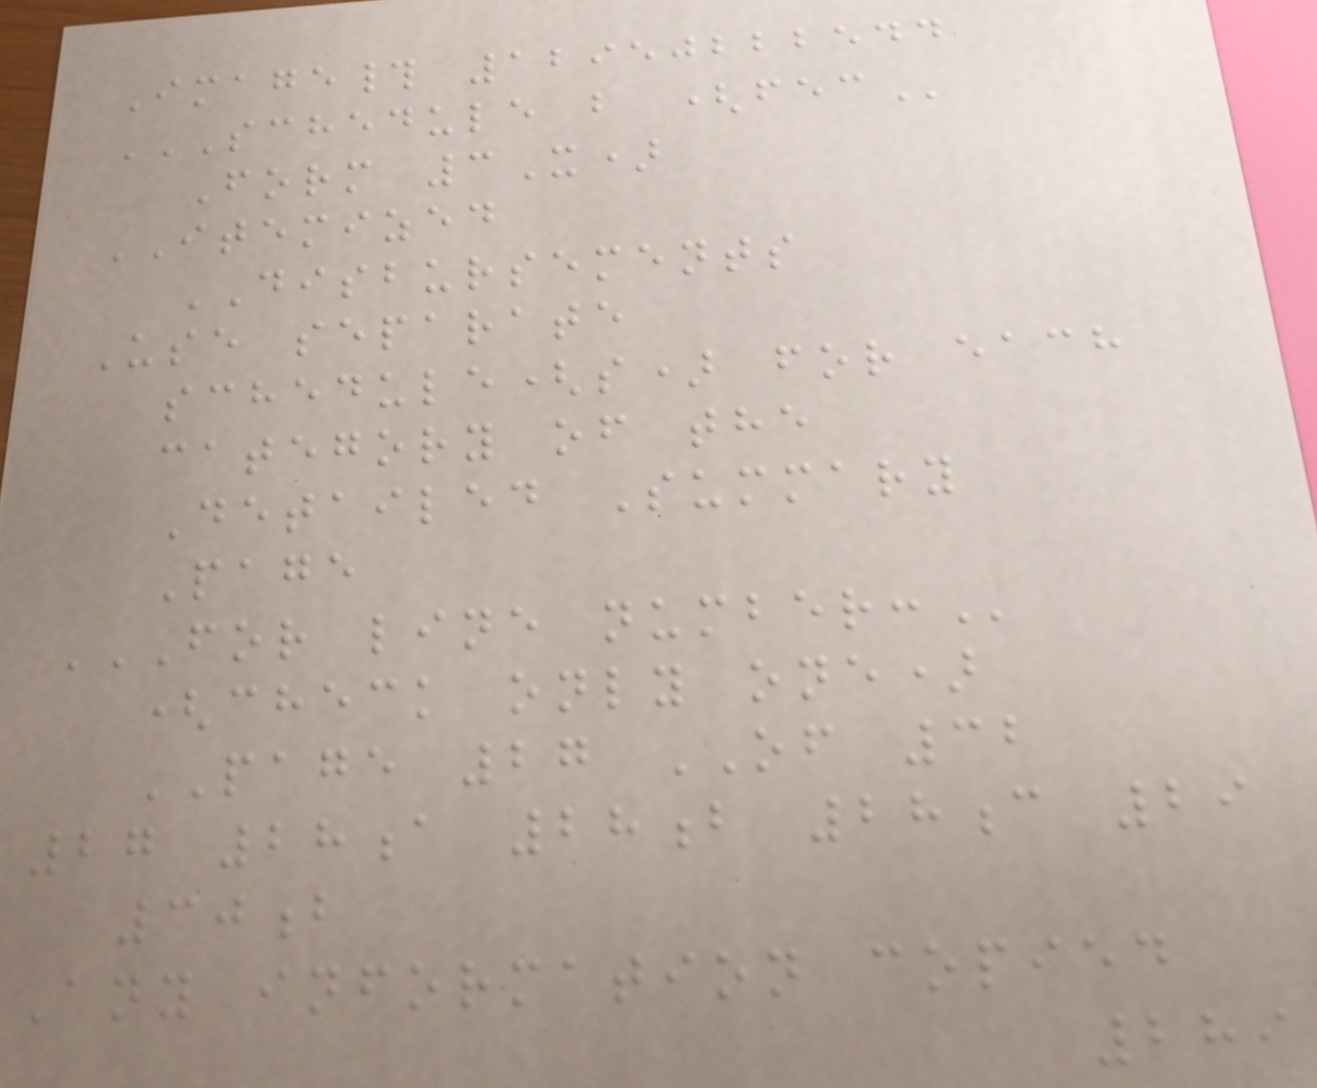Image# 12950222544
SCHEDULE B (FEC
Form 3X)
ITEMIZED
DISBURSEMENTS
Use separate
schedule(s) for each
category of the
Detailed Summary
Page
FOR LINE NUMBER:
(check only one)
PAGE 27 OF 32
27 28a 28b 28c 29
30b
Any information copied
289
